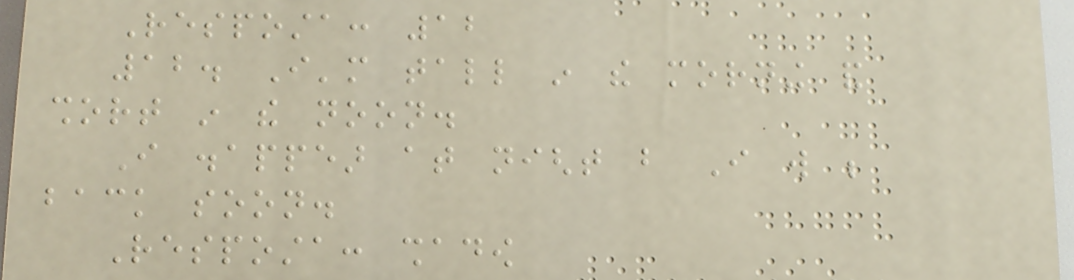Resposta: 12
12. I'm tall in the morning and
short in the noon.
I disappear at night but I will be
back soon.
Resposta: shadow
